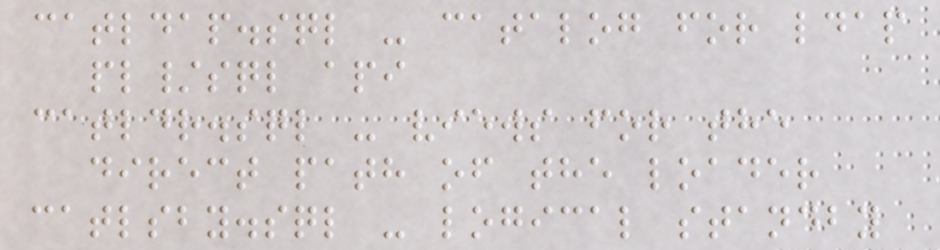catldap.sql - catalog for ldap
pl/sql api
catldr.sql - views for the
direct path of the loader
catlsby.sql - logical standby
